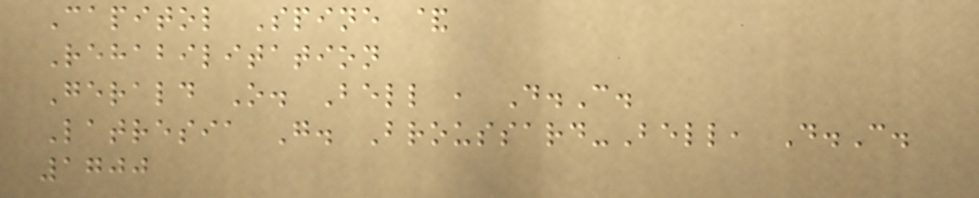Capitol Spine &
Rehabilitation
Gerald O. Bell , D.C.
Latresia G. Broussard-Bell, D.C.
1700
